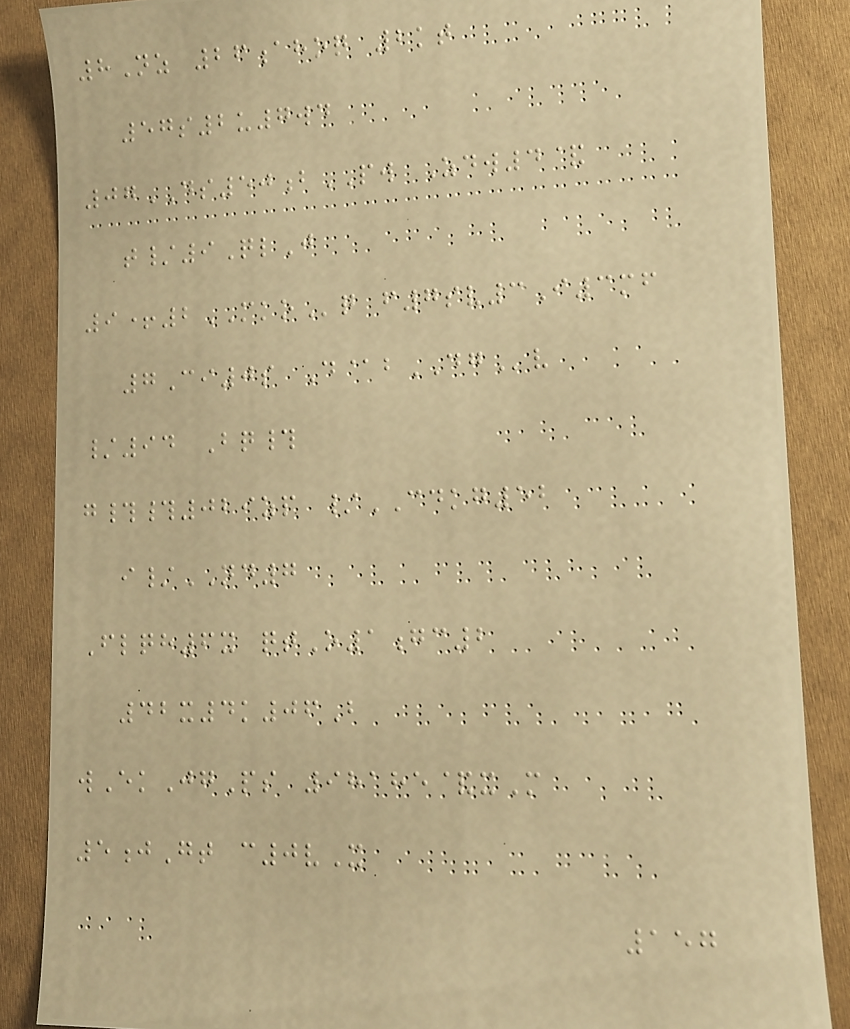8Nz 26ahoq 2kt
57s2u7wd
07DS50bPW Zdw4&
t/9QlJ
9+2MKOq f7sv3I3mf
7Ci0s D@bDGv
/94 Bq#
g##029zp /CDKG52
i/ND7
Flqh6x qtO1gc2
42x4k06B
wEkJgPs 98185&xM
5jGt c0vX
157
